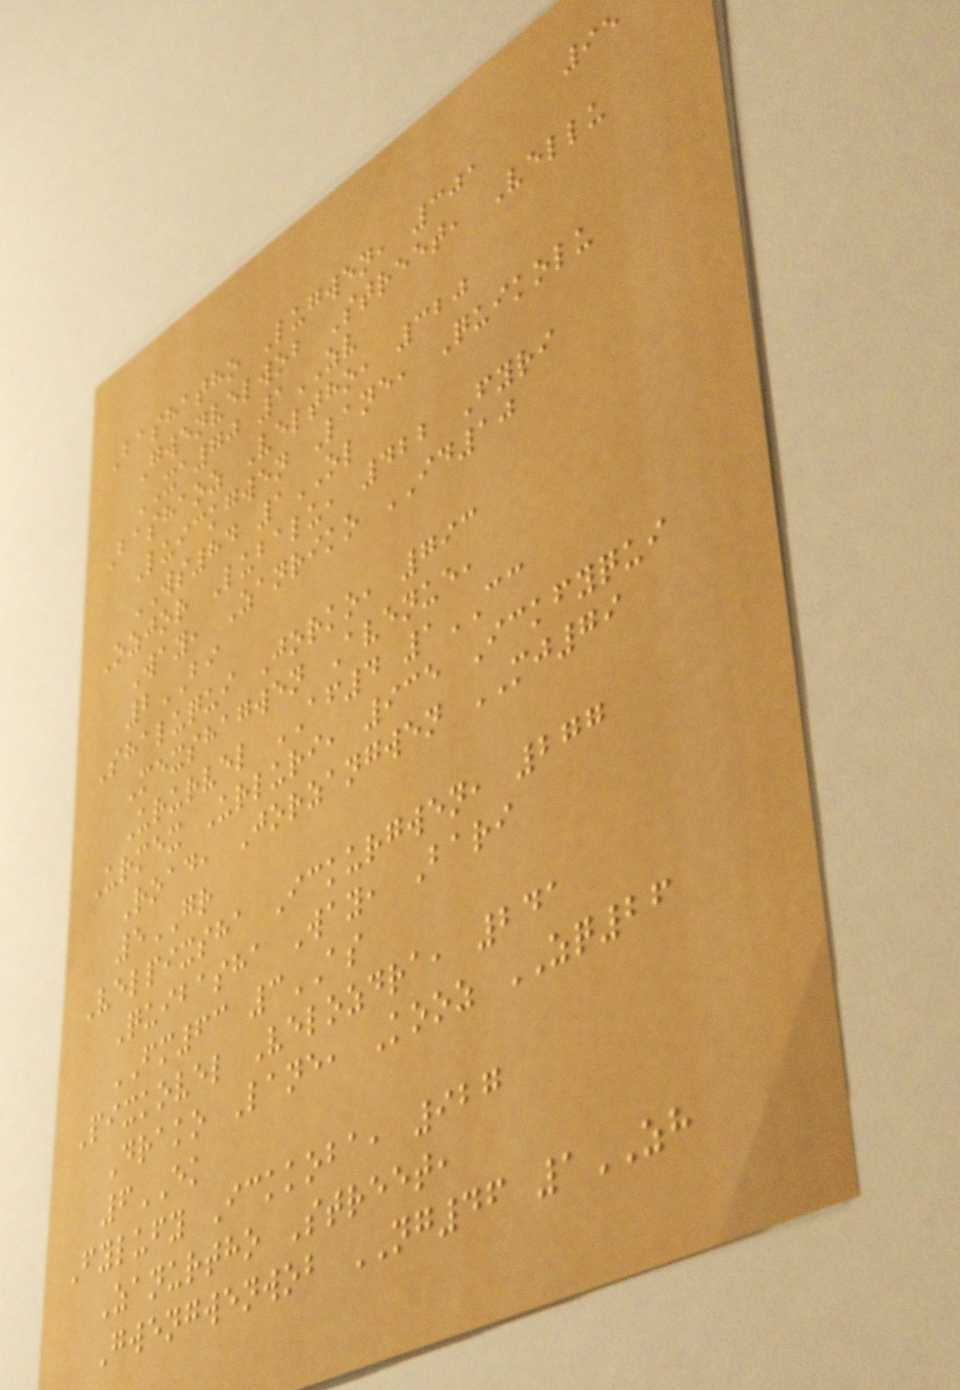95
Bashatho Lugwen, 301
Gwenvelwob Street, Vellu
XA70 1ZV
Bashaoz Veltho, 320
Luickgwen Lane, Quikolu
WS84 1OL
Ozjor Lubalu, 422 Fyri
Way, Zanriko ID10
2BI
Shaluqui Jorko, 793
Mexshagwen Avenue,
Ururvel AF4 1CC
Urmex Urluri, 935 Ickfyqui
Road, Jorzangwen MJ79
5GR
Velpixsha Ickurgwen, 277
Quibasha Way, Bari
FM63 3AS
Pixkovel Velozdra, 241
Drako Lane, Kooz ZQ26
6EK
Fylufy Ickkoba, 927
Zanurtho Street,
Gwengwenwob NG46 1ZH
